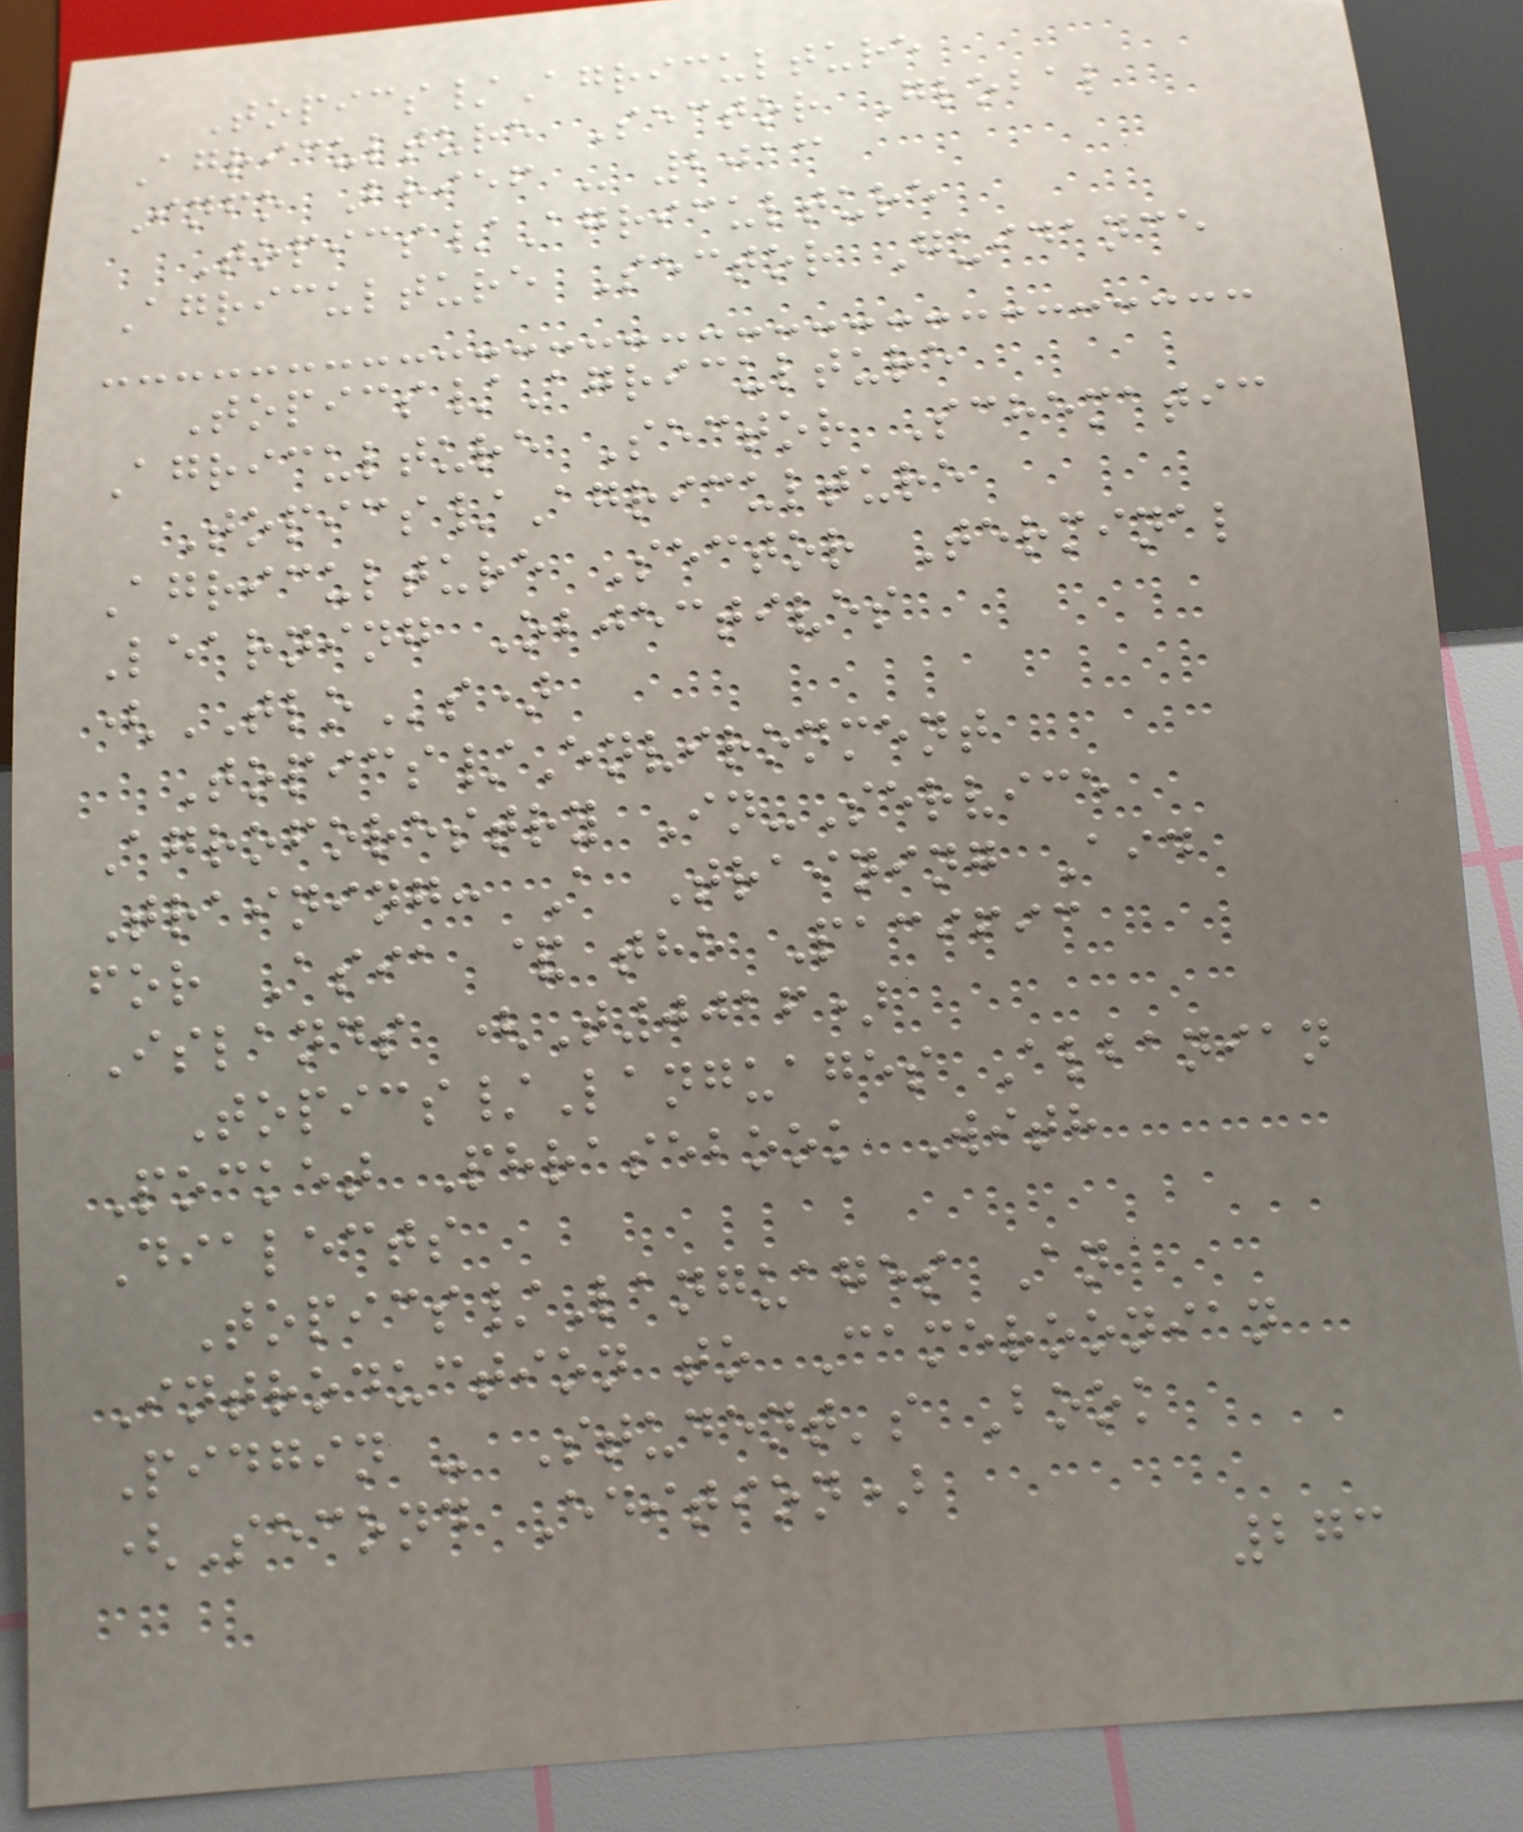Topics/Agriculture
Agriculture Sector Global
Info Brief - 2013
Topics/Agriculture
Agriculture Sector Guidance
Topics/Agriculture
Agriculture Sector Schematic
Topics/Agriculture
Agriculture Sector Terminal
Learning Objectives
(TLOs)
Topics/Environment
Agroforestry In-Service
Training: A Training Aid
for Asia & the Pacific
Islands (T0016)
Topics/Languages Albanian
Pocket Phrasebook With
Dialects
Topics/Languages An
Introduction to Cameroonian
Pidgin - Student's Book
(Second Edition)
273
